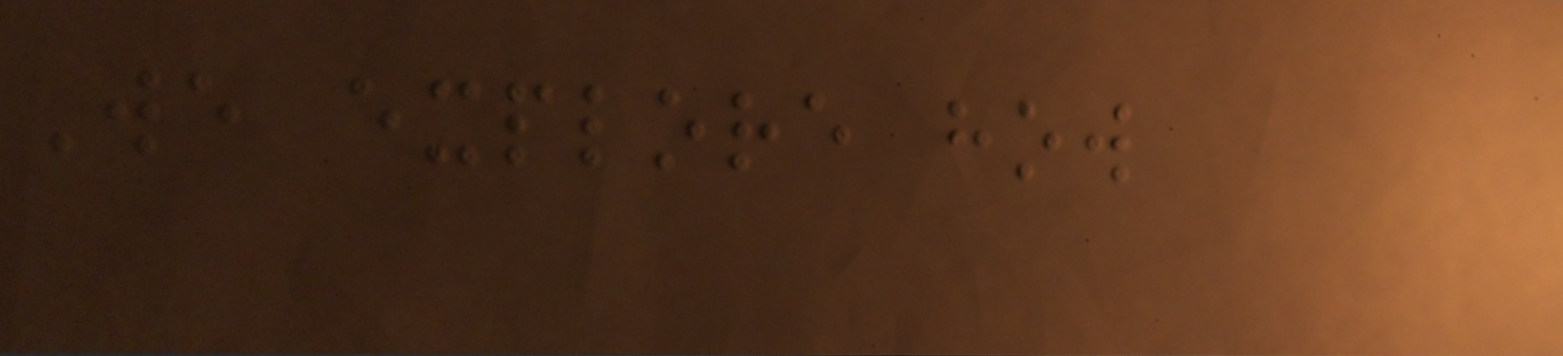We explore how
